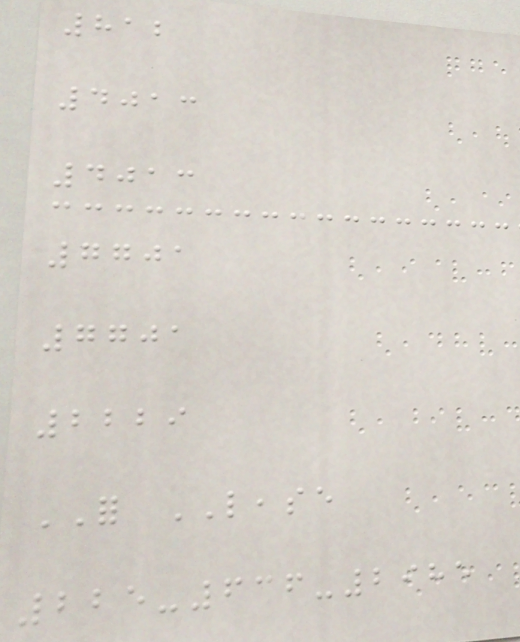812
4013
4013
7701
7701
2229
FOR LEASE
225-636-2985
